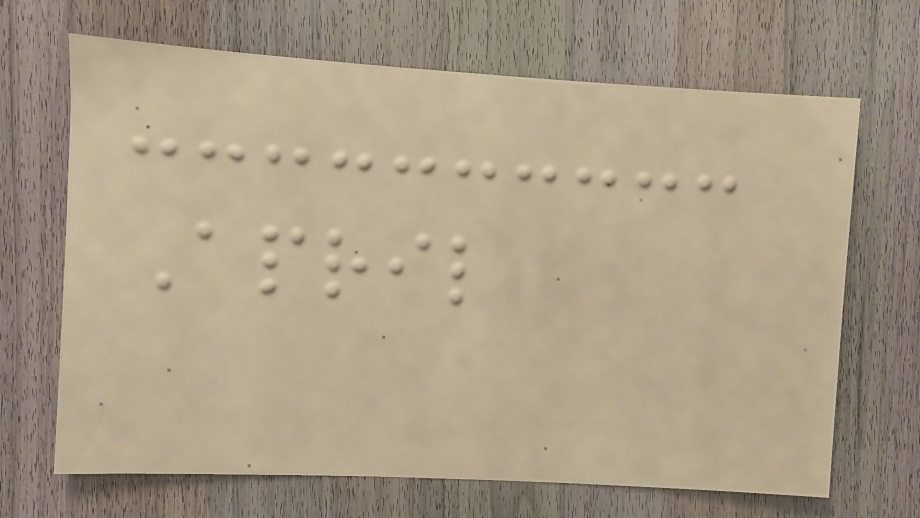April
